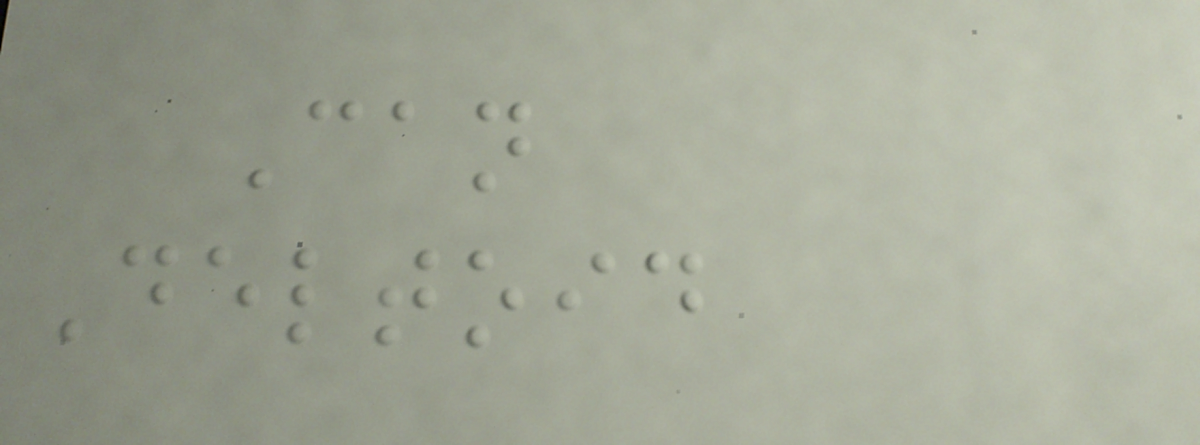Can
Deltoid
